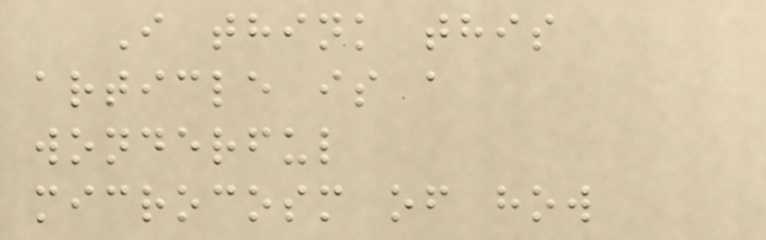I think this
article is a
wonderful
microcosm of how
